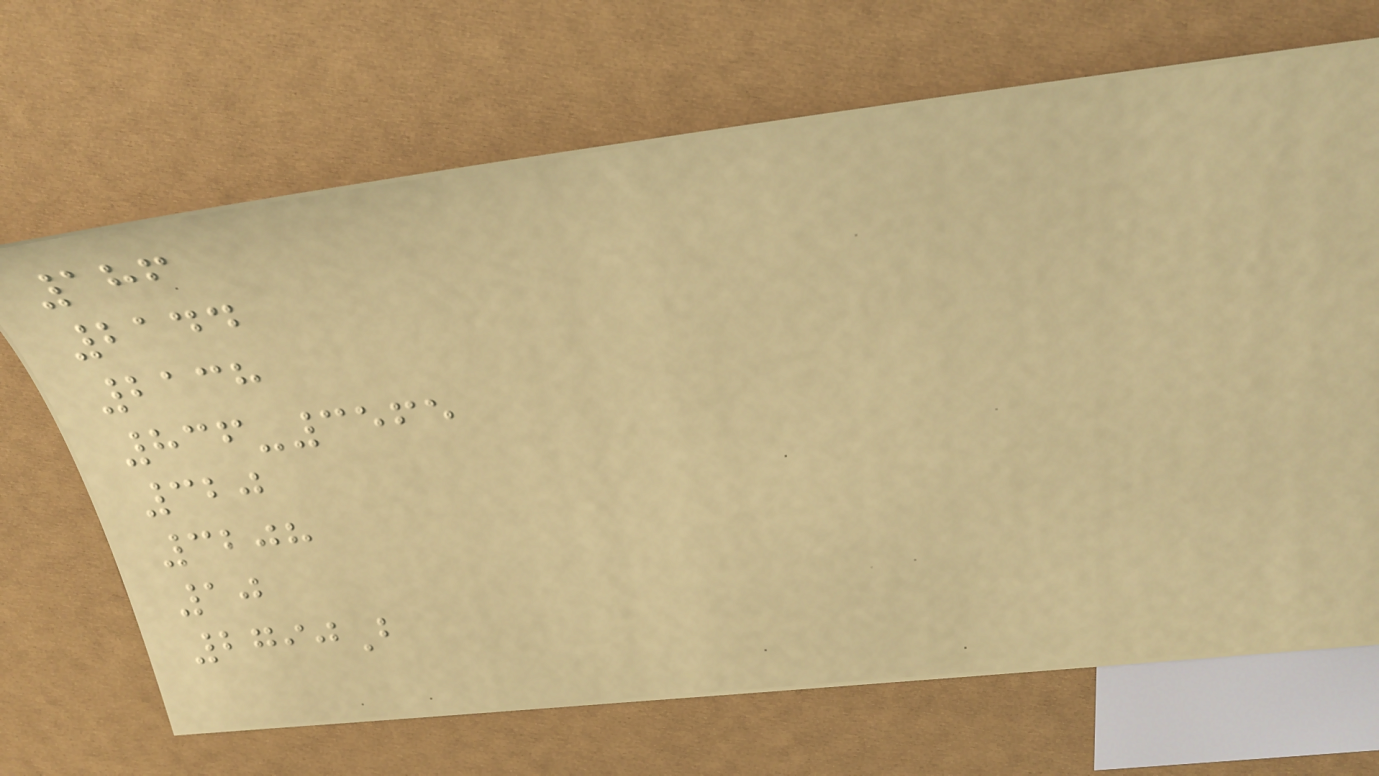186
2144
2138
836-3565
320
3208
10
2790B
